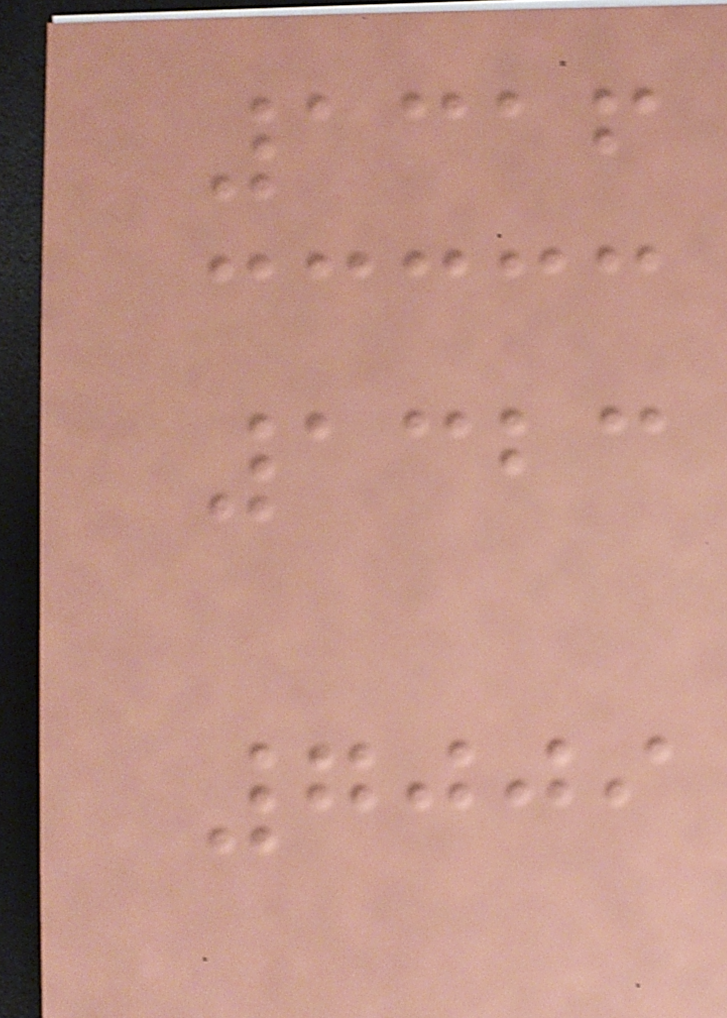1316
1323
7009
